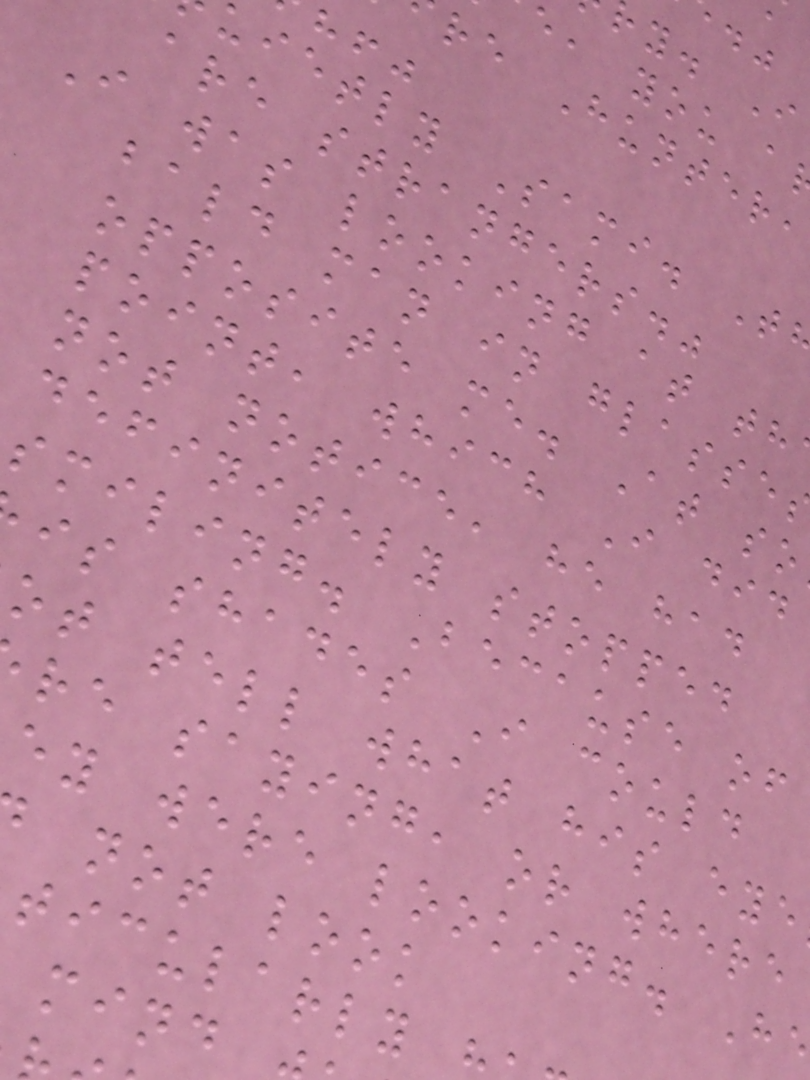e, you a
re Hunter,
uietly Sami. T
are strangers."
I was looking at th
bald man in glasse
opposite me. At so
point, which I did
not notice, he had
definitely stopped
smiling. Because of
is shades I could
ot tell what his eye
re saying, or where
ey were looking. H
not look
ticularly
